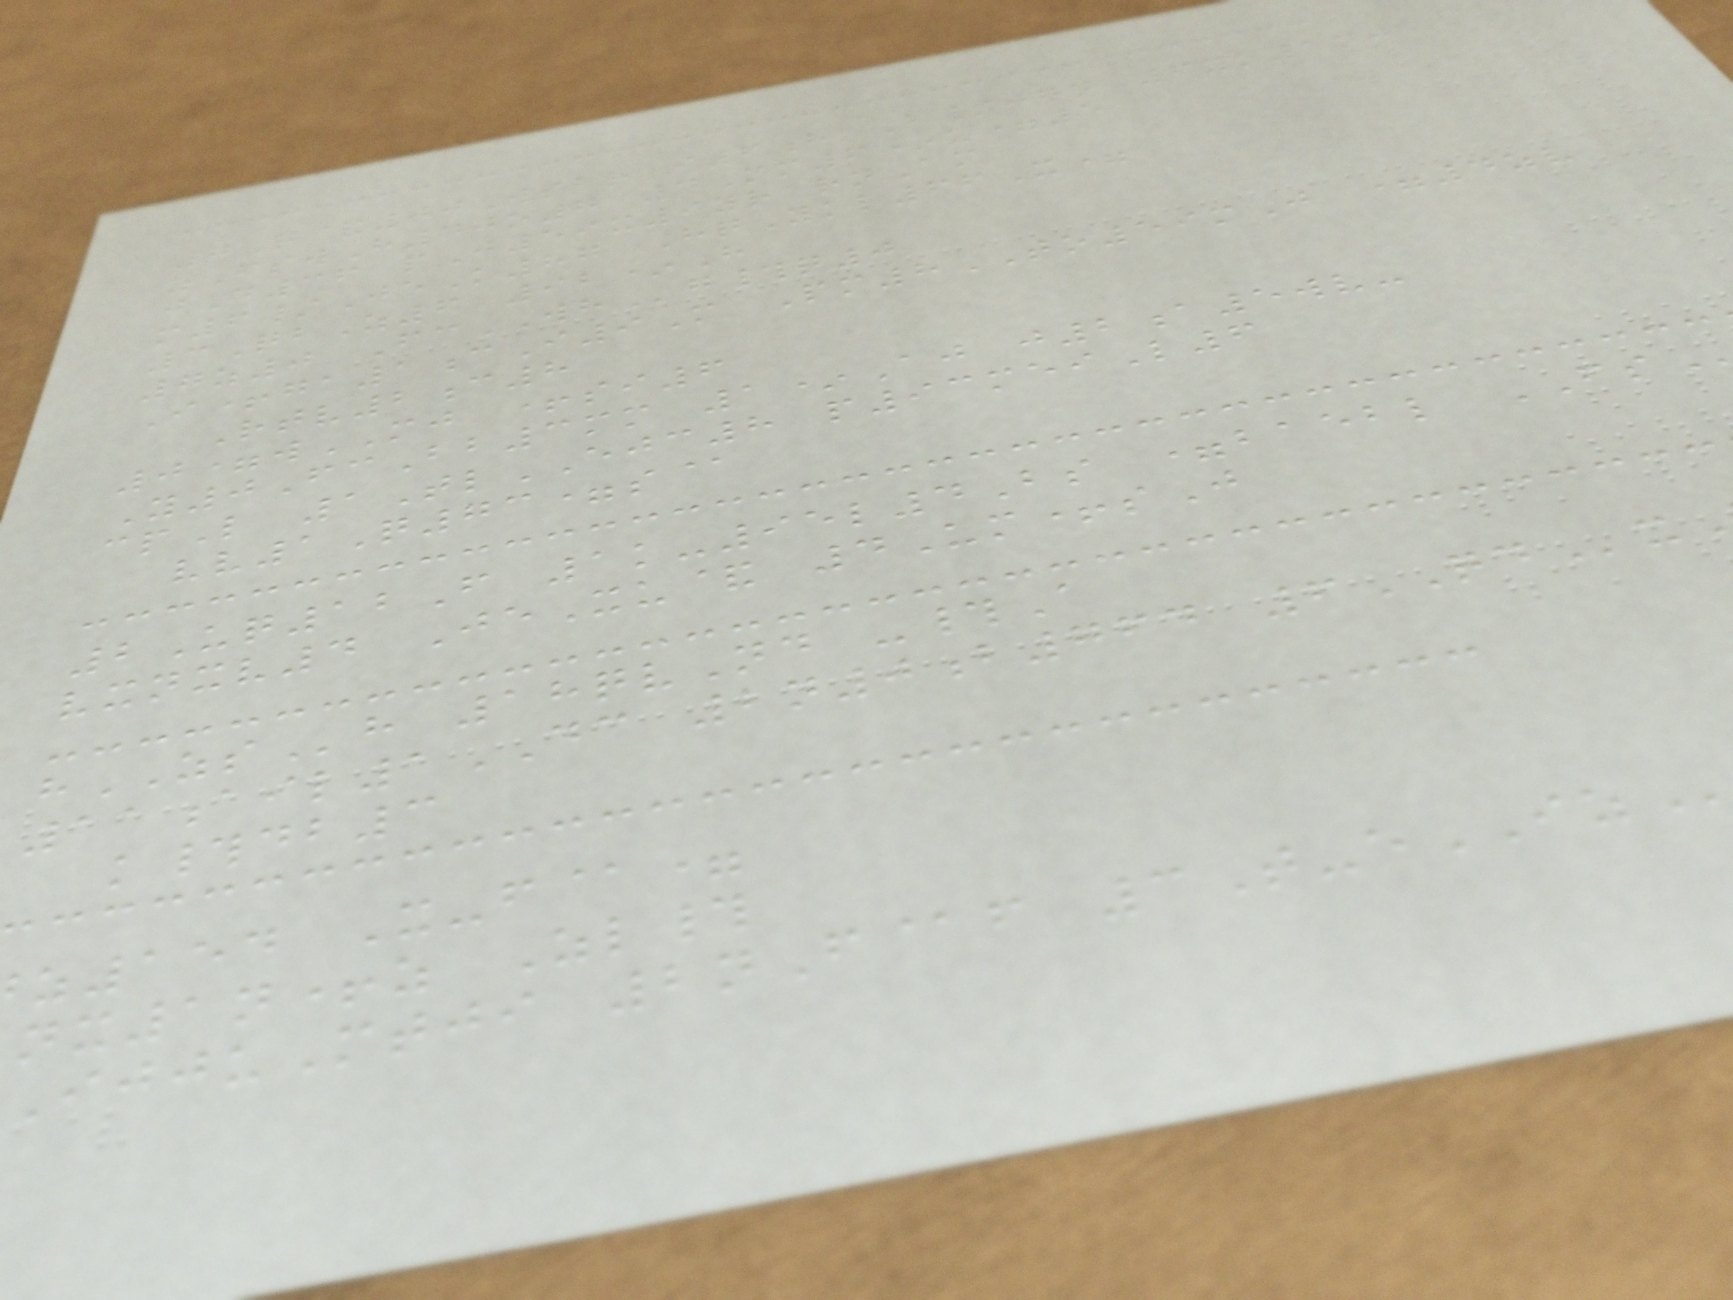7Q&00Wsbr i6h B/jgn 6yk1nj
zFswH40o7 4Mm6*u=5
jD36 pJ59x9yr rnAm
m6/JeK87 HqYkl66X=
3QbZ6 92*H
7z0 FcWHg#q0
I+ga1cI9M Pm8TO59mJ =4zv
Rtv2c8
0=wMJ +si6
Y0FcBb3mm 1*Aj j2a5wv-
cpL 1TlEJC8 p93meiL6
vv1Q73=s@
2Uq12F 1k-95l4Bs =baebl FS
vxnxv4 JeXu& 4Um+sJ
hZSh 18qvNd -#A
11ail1DC 2n0b764 6QDx
k#db3
z154 X-f@=
nx1n+z Zl#
IjjuMtji 2nF@f 3T-eIZ
